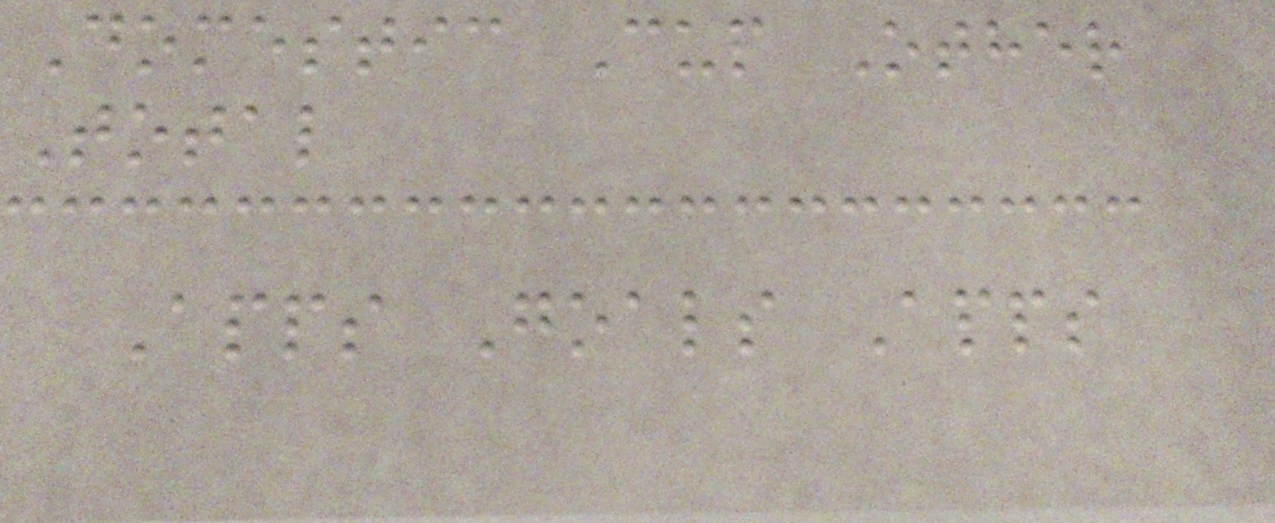Domestic Cup Other
Total
Apps Goals Apps
